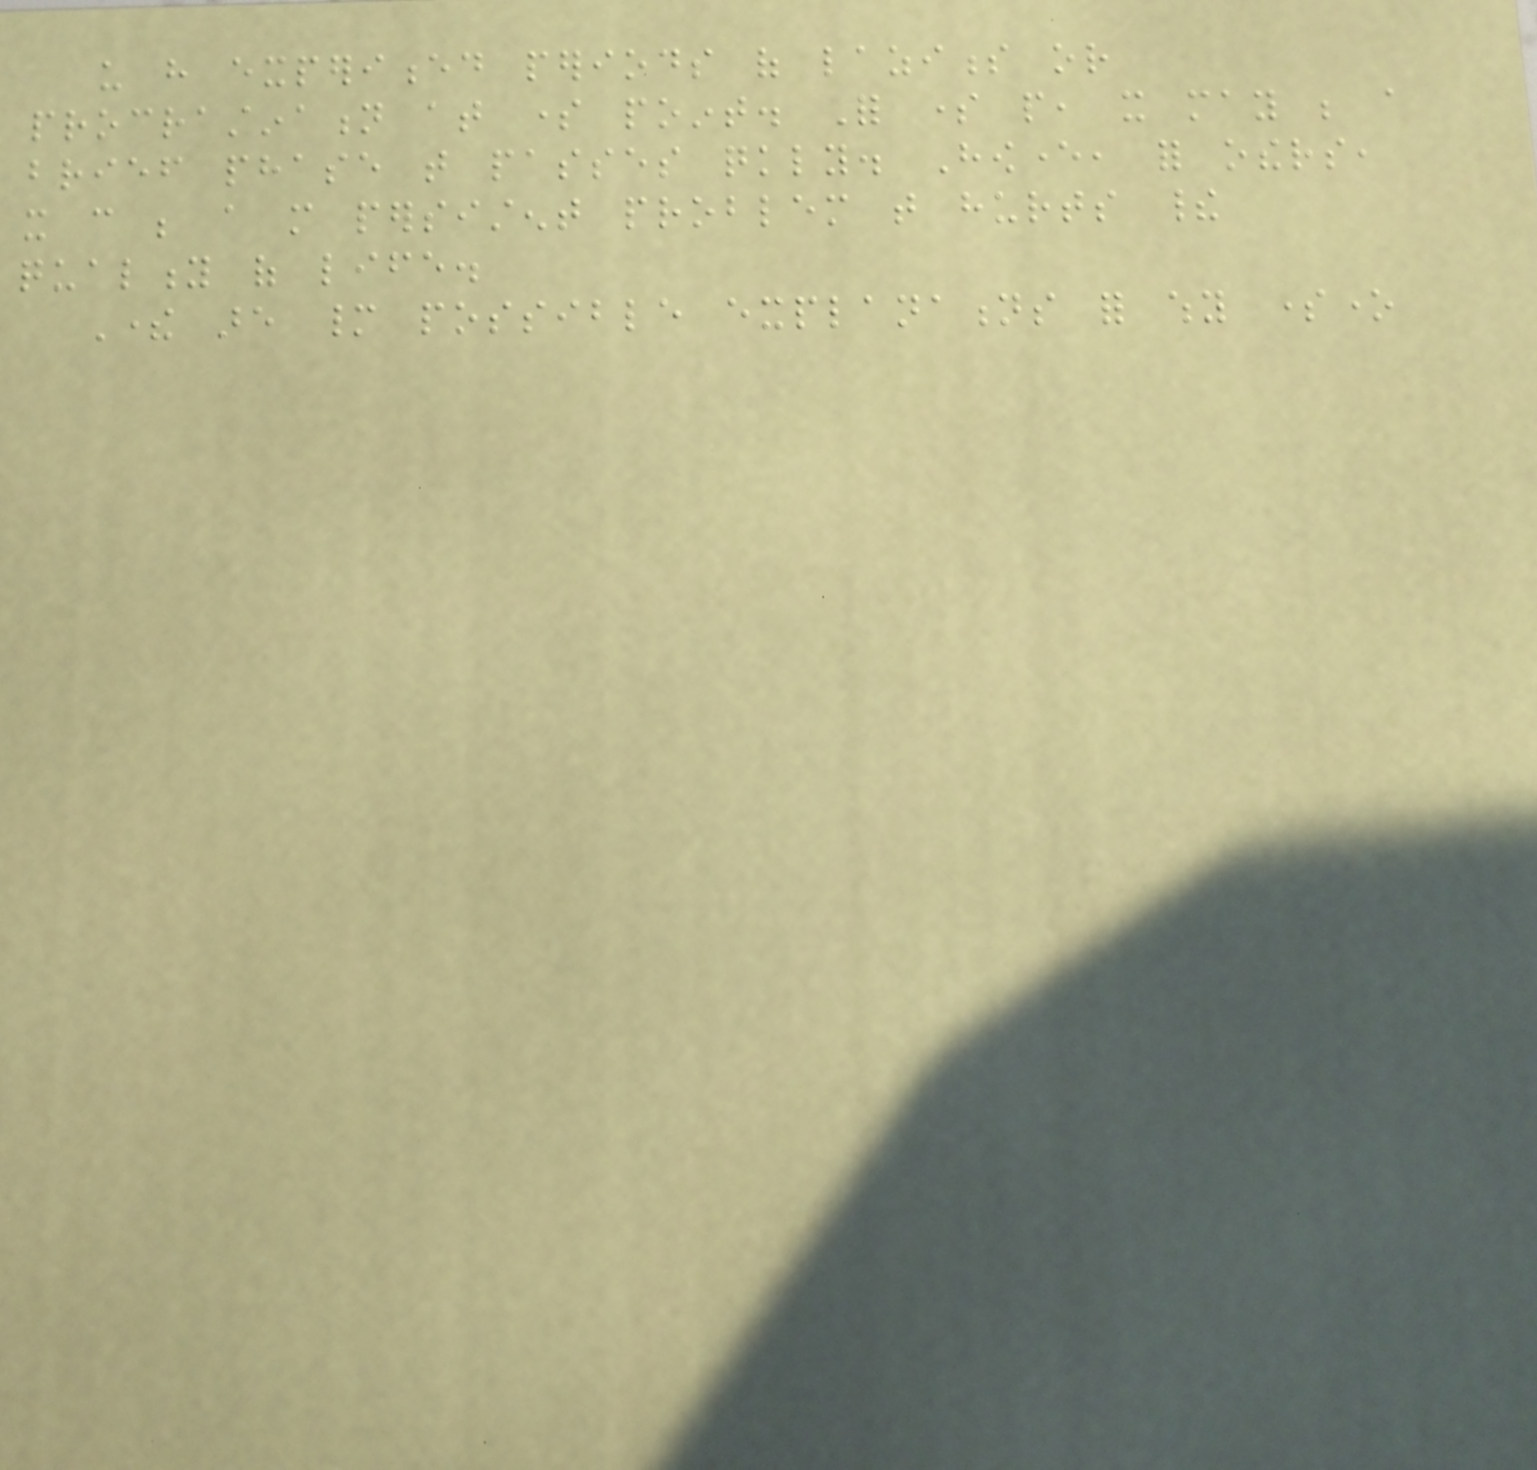us have experienced periods of laziness or
procrastination at some point. For some people, it may be a
brief phase that passes quickly. However, for others,
it can be a more persistent problem that hurts their
quality of life.
There are many possible explanations for why someone
